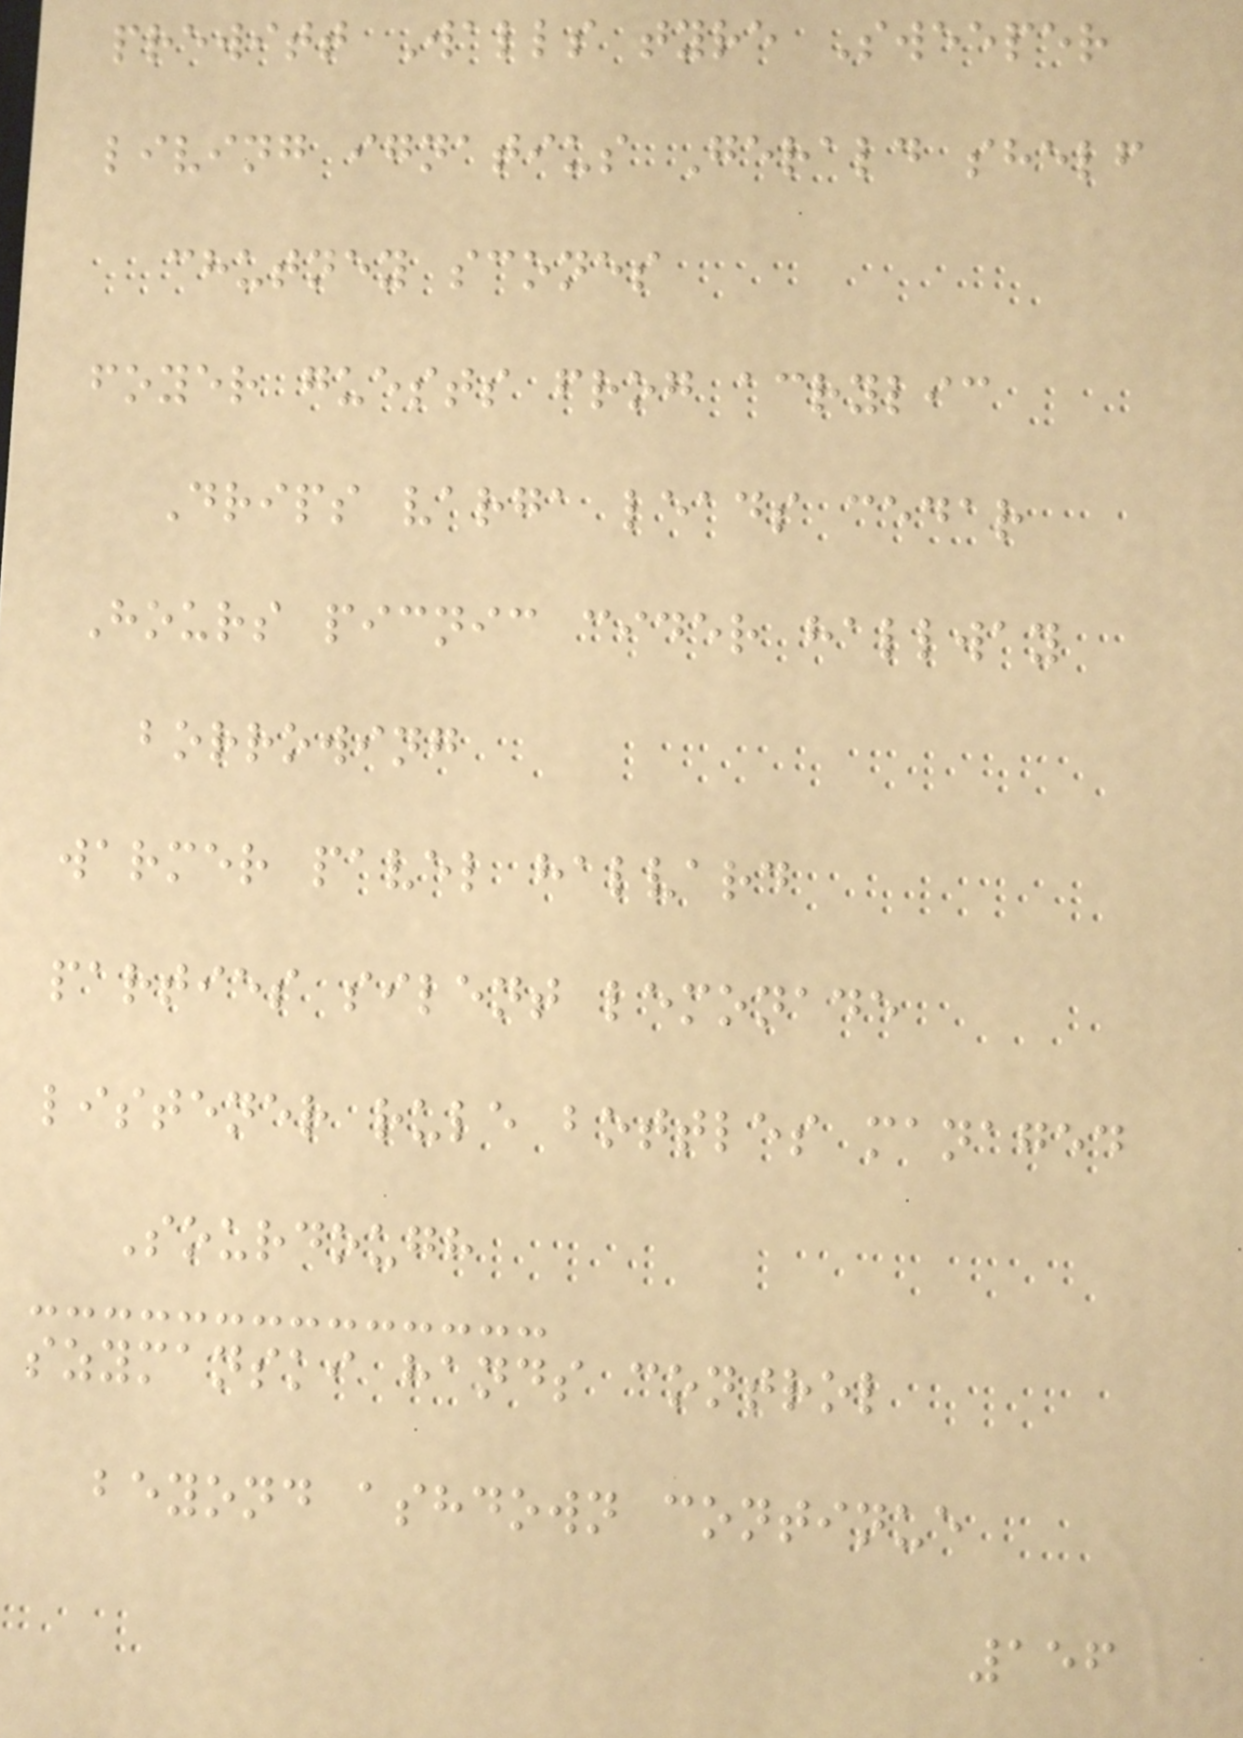prewitt Walls tyre Sweeper
living ignatius Gerald shelf
chutney scones
foyer guests frog acrylic
Drips varga leads cedar
Hours picnic cider hallway
borrowing
warmer pavel halvard
parties silent lemonade
listener rule bottles managed
Sourdough
szymanski hands control
beyond ashdown continue
156
